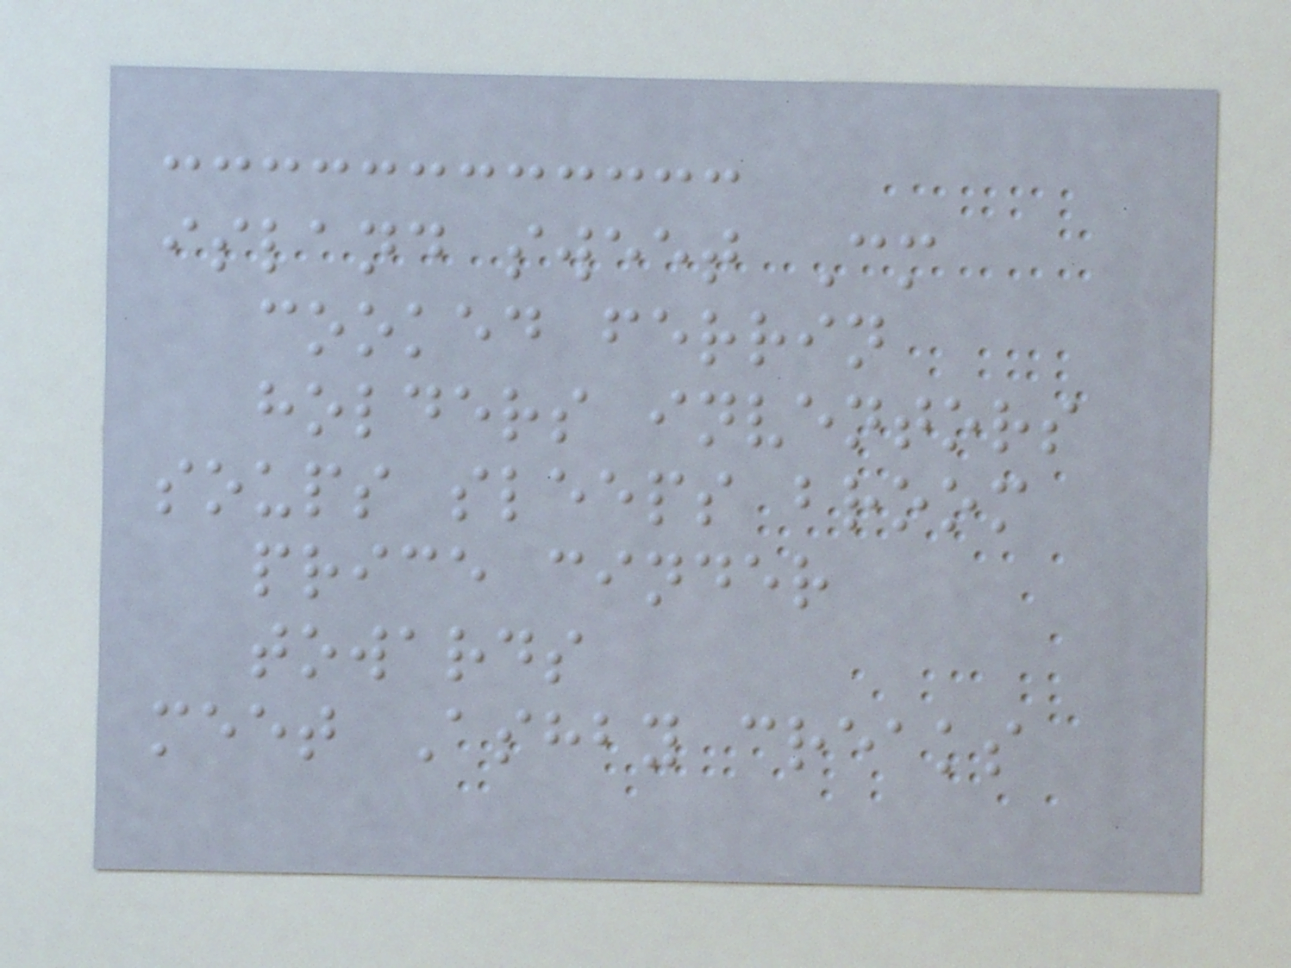island sweet Cm
cooked ferrin
holders inventors
soups sleeps broom
price cinder
towards
meet Ashby creaks
